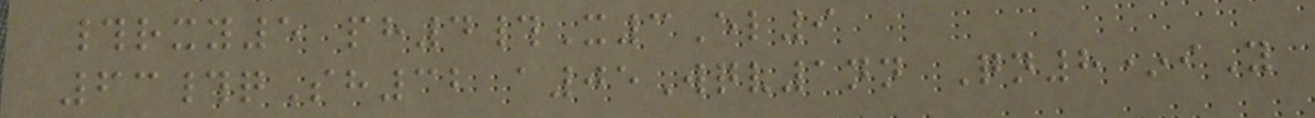#rxy5 ph4#X3El9
63#qSh32 a05Wqv1nn Qn8*iY
